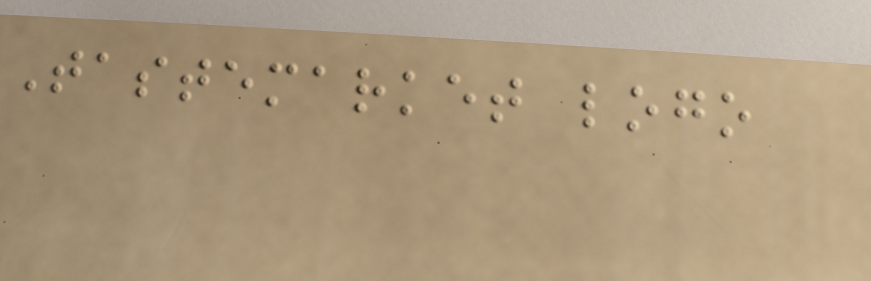Tastemarket logo
